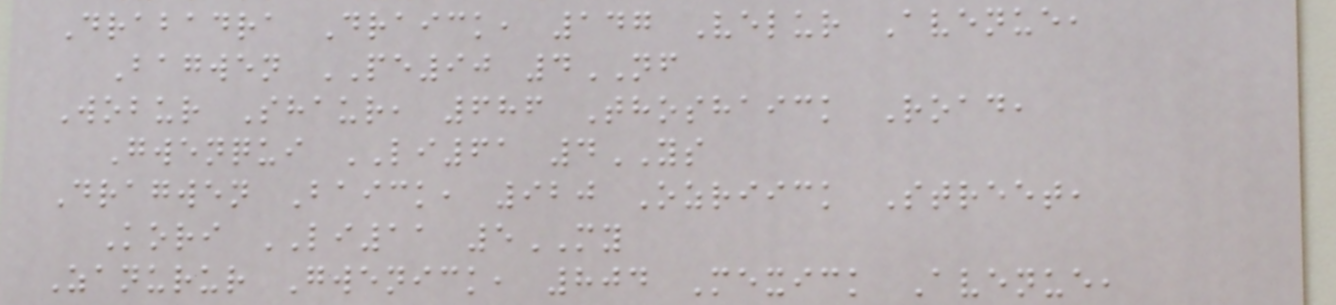Drabadra Draick, 147 Velur Avenue,
Bagwen PE90 4NF
Wobur Shaur, 686 Thoshaick Road,
Gwenqui LI61 4YS
Dragwen Baick, 920 Ozriick Street,
Kori LI11 5MY
Zanurur Gwenick, 804 Mexick Avenue,
